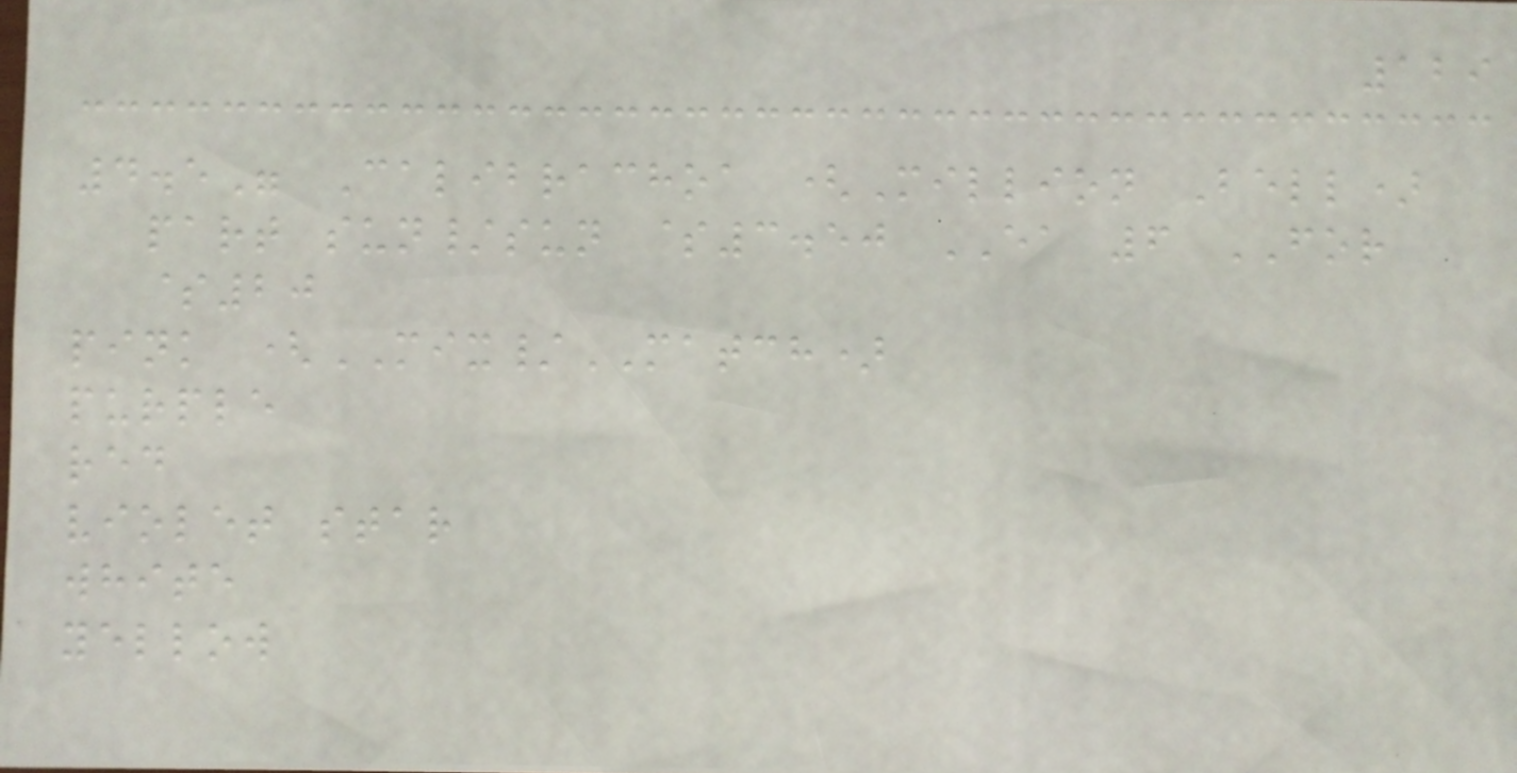129
4.5" Calibrachoa (Million Bell)
part sun/sun $3.50 EA 6 FOR
$20
pink (MIX/MATCH)
purple
red
violet star
white
yellow
